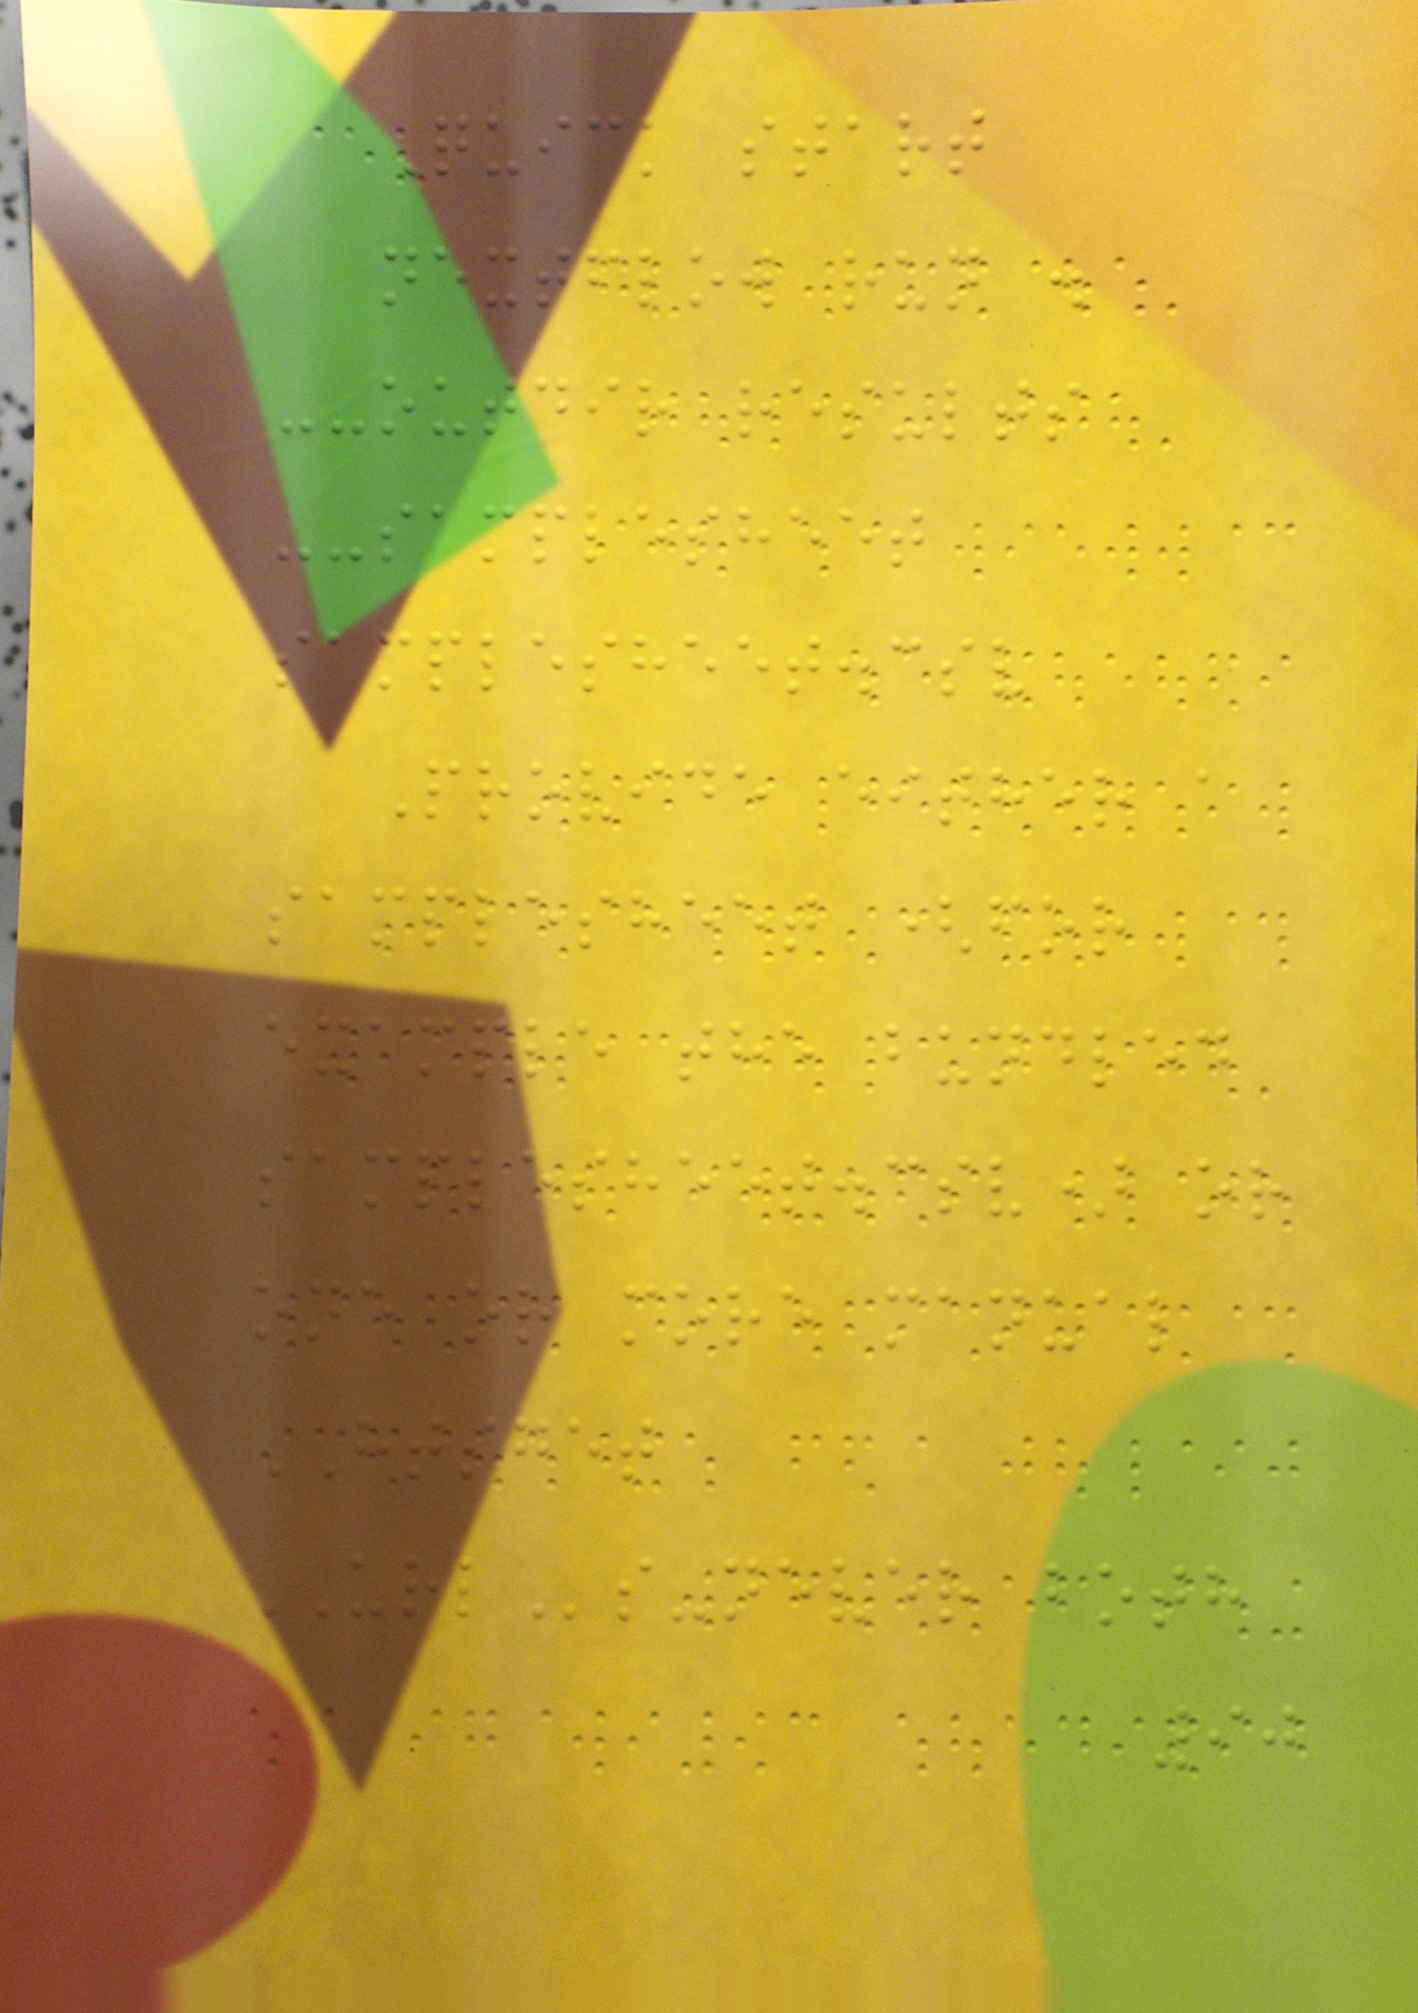Quick start
nextflow run .
--outdir results
--samplesheet
samplesheet.csv
Provide either a
samplesheet (for
example the bundled
samplesheet.csv) or
one or more manual
HTSGET
URLs-never both
90
